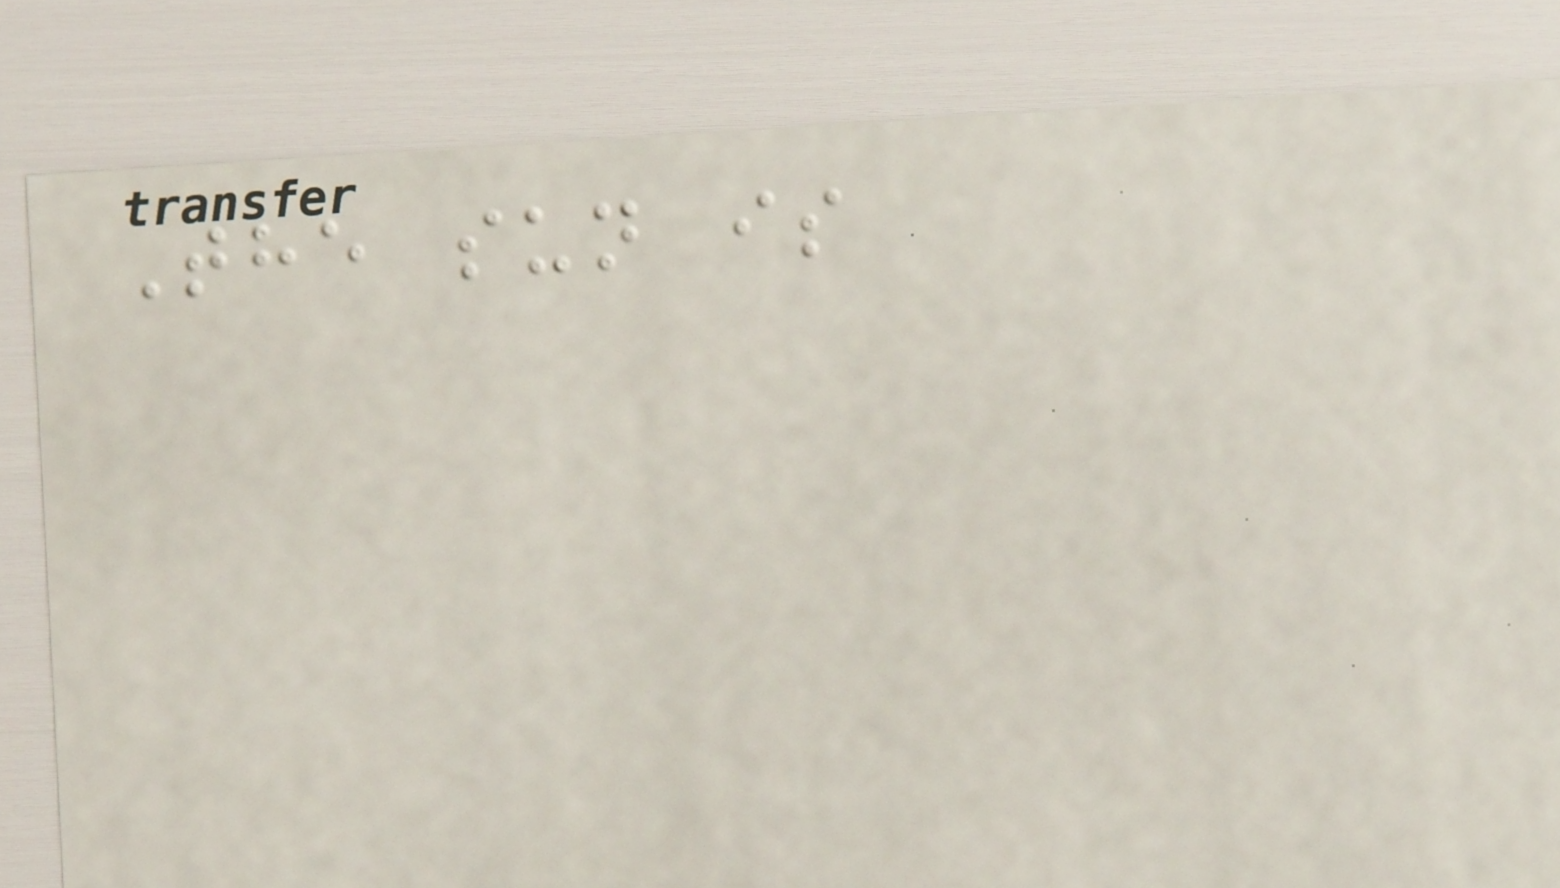The sun is
